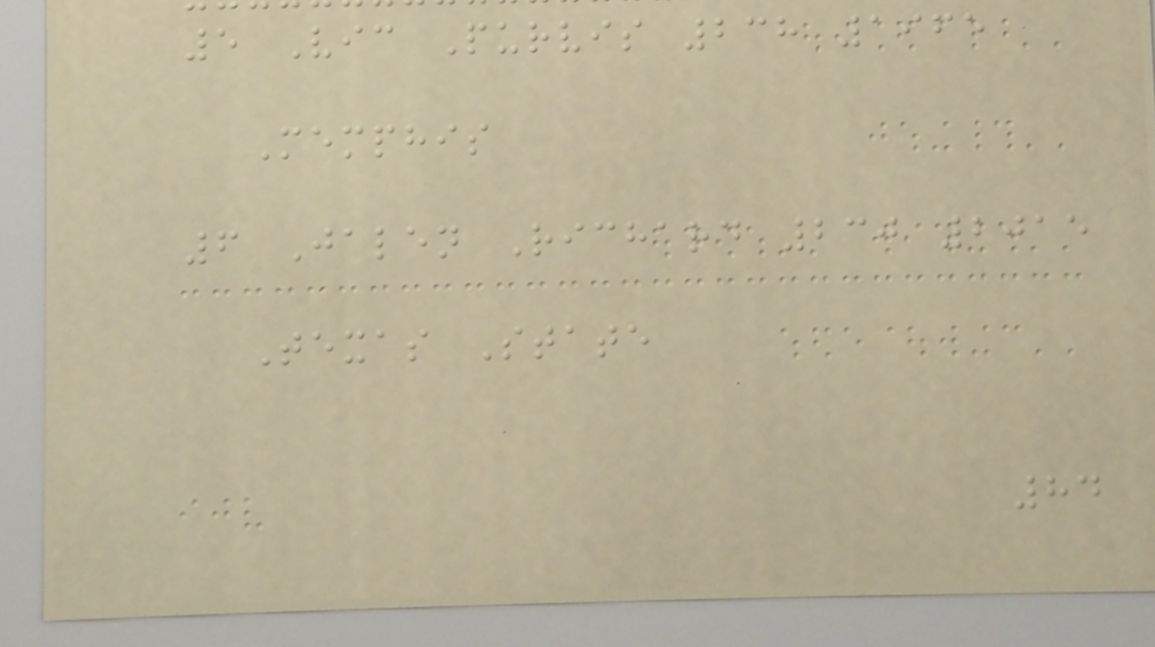5 Vic Purvis 238 1965
Memphis
6 Jalen Richard 230 2015
Texas State
84
